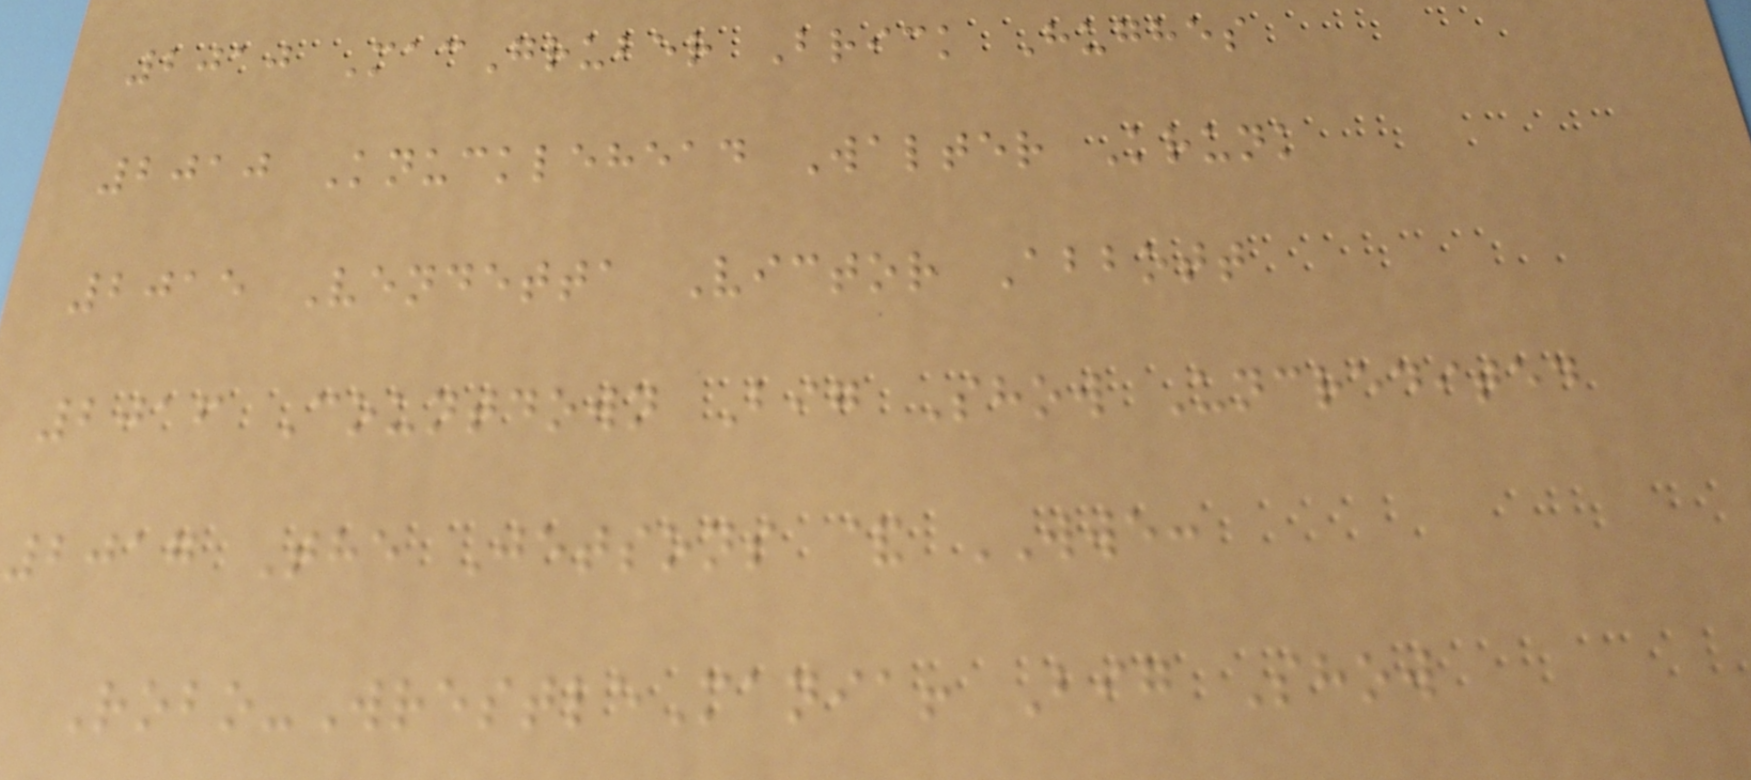2010 MacGruber Brick Hughes
2010 Knucklehead Walter Krunk
2015 Vendetta Victor Abbott
2016 Countdown Big Show Uncredited
2017 The Jetsons & WWE:
Robo-WrestleMania! Big Show
